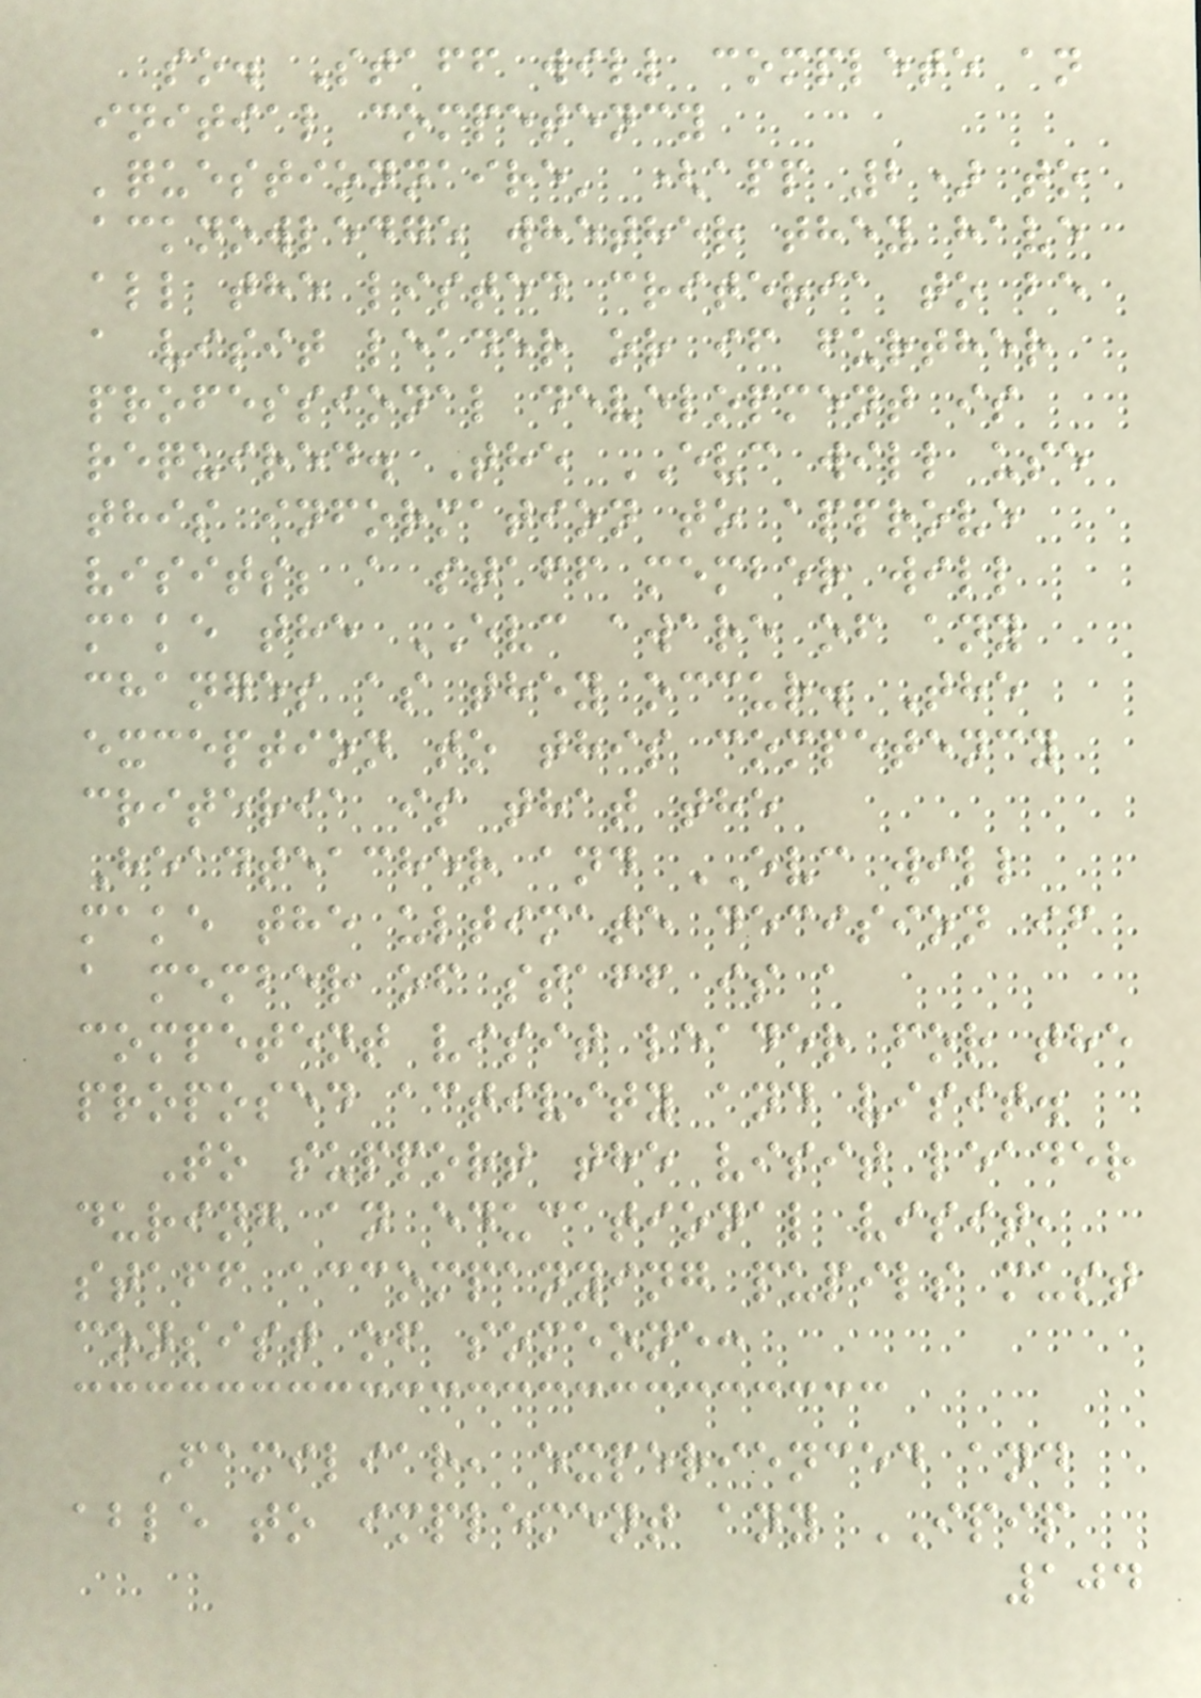so. Staff will complete an
initial competency
'questionnaire' (app 2) to
acknowledge whether they have
all the listed criteria to be
a visit leader or if further
professional development is
required. The EVC will use
this information to approve
visits; a staff member will
make the EVC aware of any
changes as they occur. The
exception to this competency
criteria is that the
Headteacher and EVC will
make the ultimate decision if
a member of staff is a
competent visit leader for the
proposed activity and visit.
To support the visit leader
during an educational visit,
staff accompanying pupils must
consist of someone:
Familiar, experienced and
able to implement any IPIP
104
